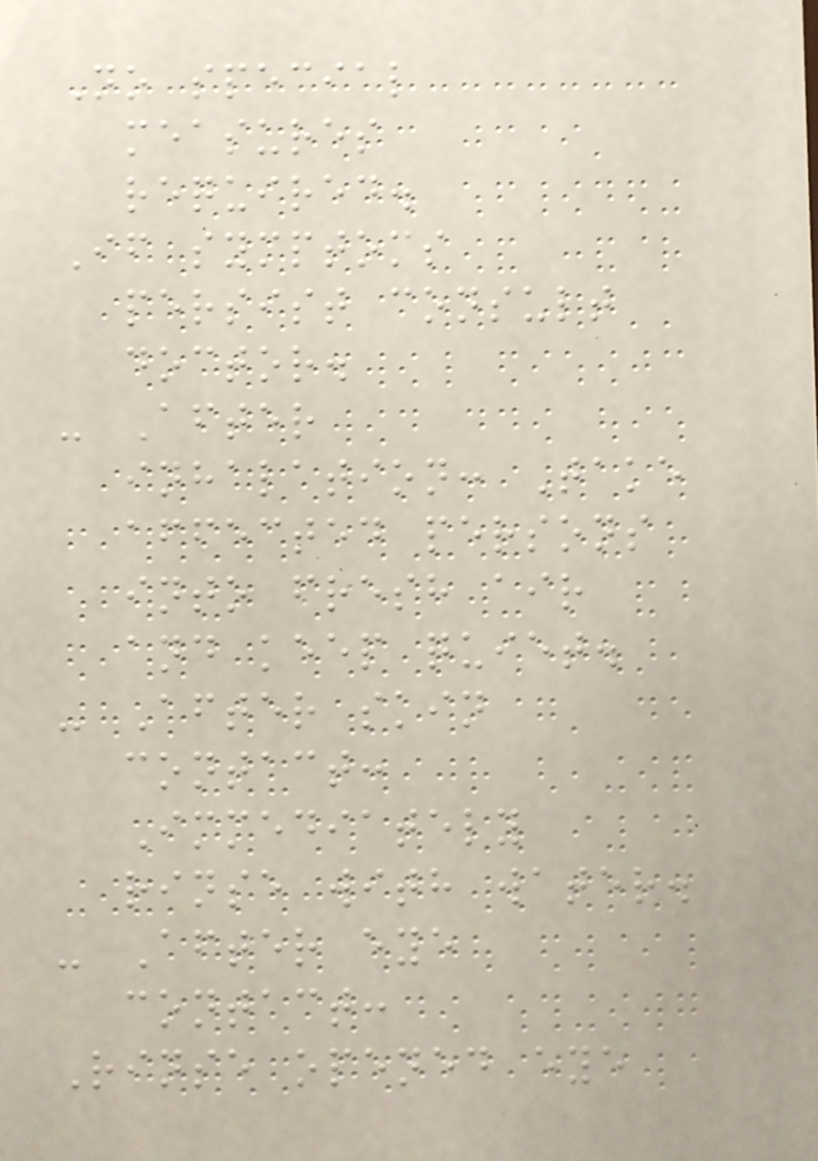No special
measures
required.
If symptoms
persist consult
doctor.
- After
inhalation: Take
affected persons
into fresh air
and keep quiet.
- After skin
contact:
Immediately
rinse with water.
- After eye
contact:
Rinse opened eye
